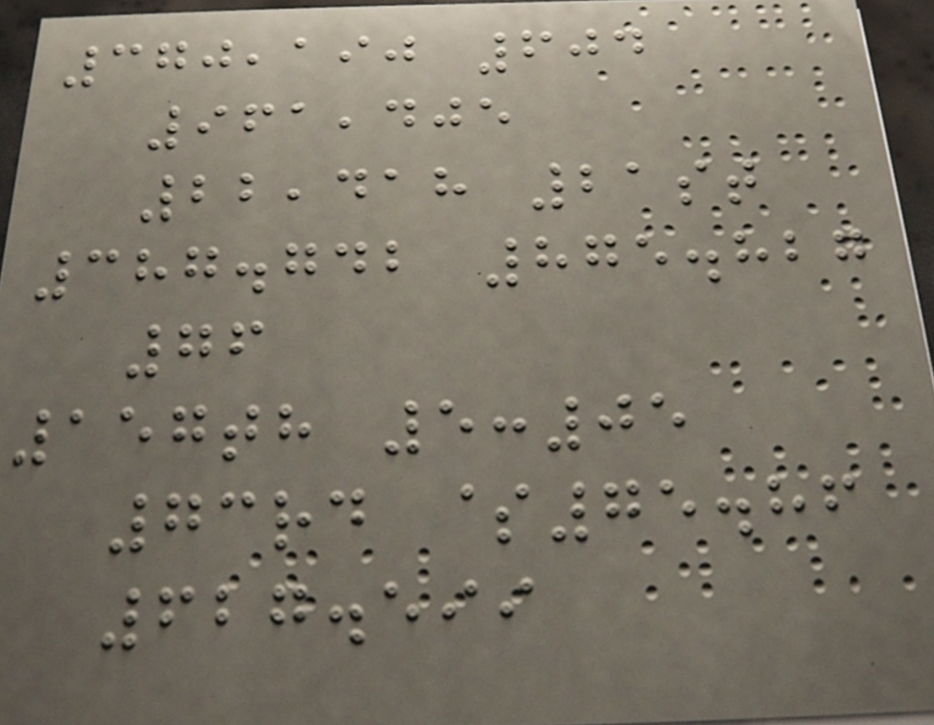370,190 604
961,405
22,418 21st
387.742 875.827
76
157th 5:05
73rd $75.86
627.599
